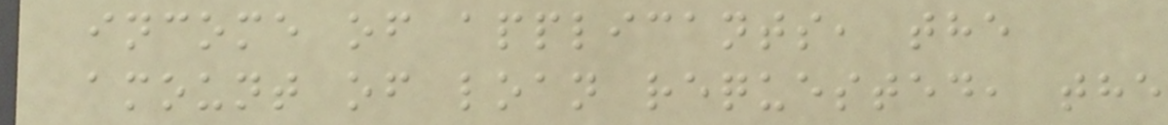income of applicants, the
amount of loan requested, the
